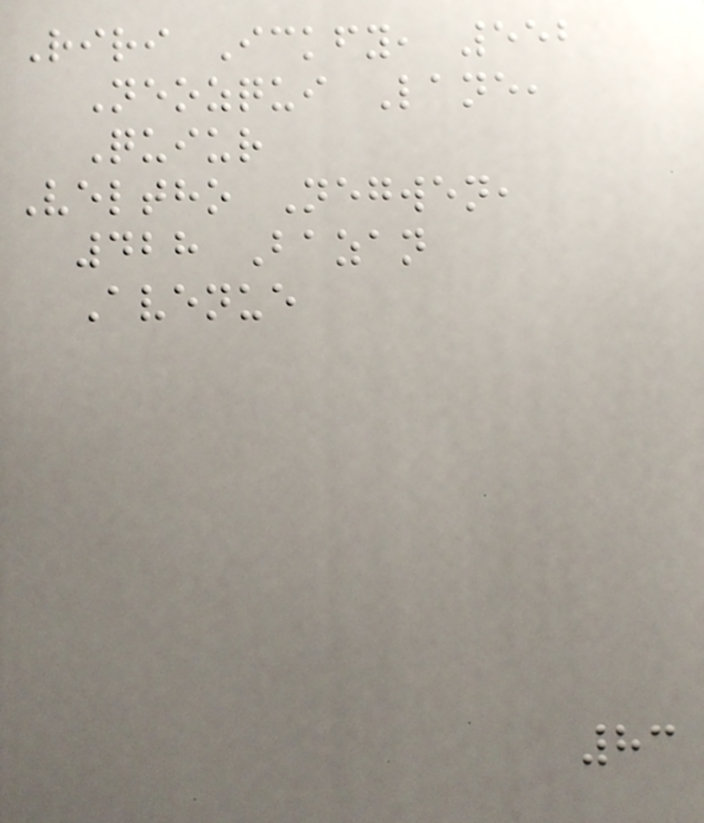Riri Ickfy, 552
Neozqui Lane,
Quiur
Veltho Negwen,
428 Bazan
Avenue
83
